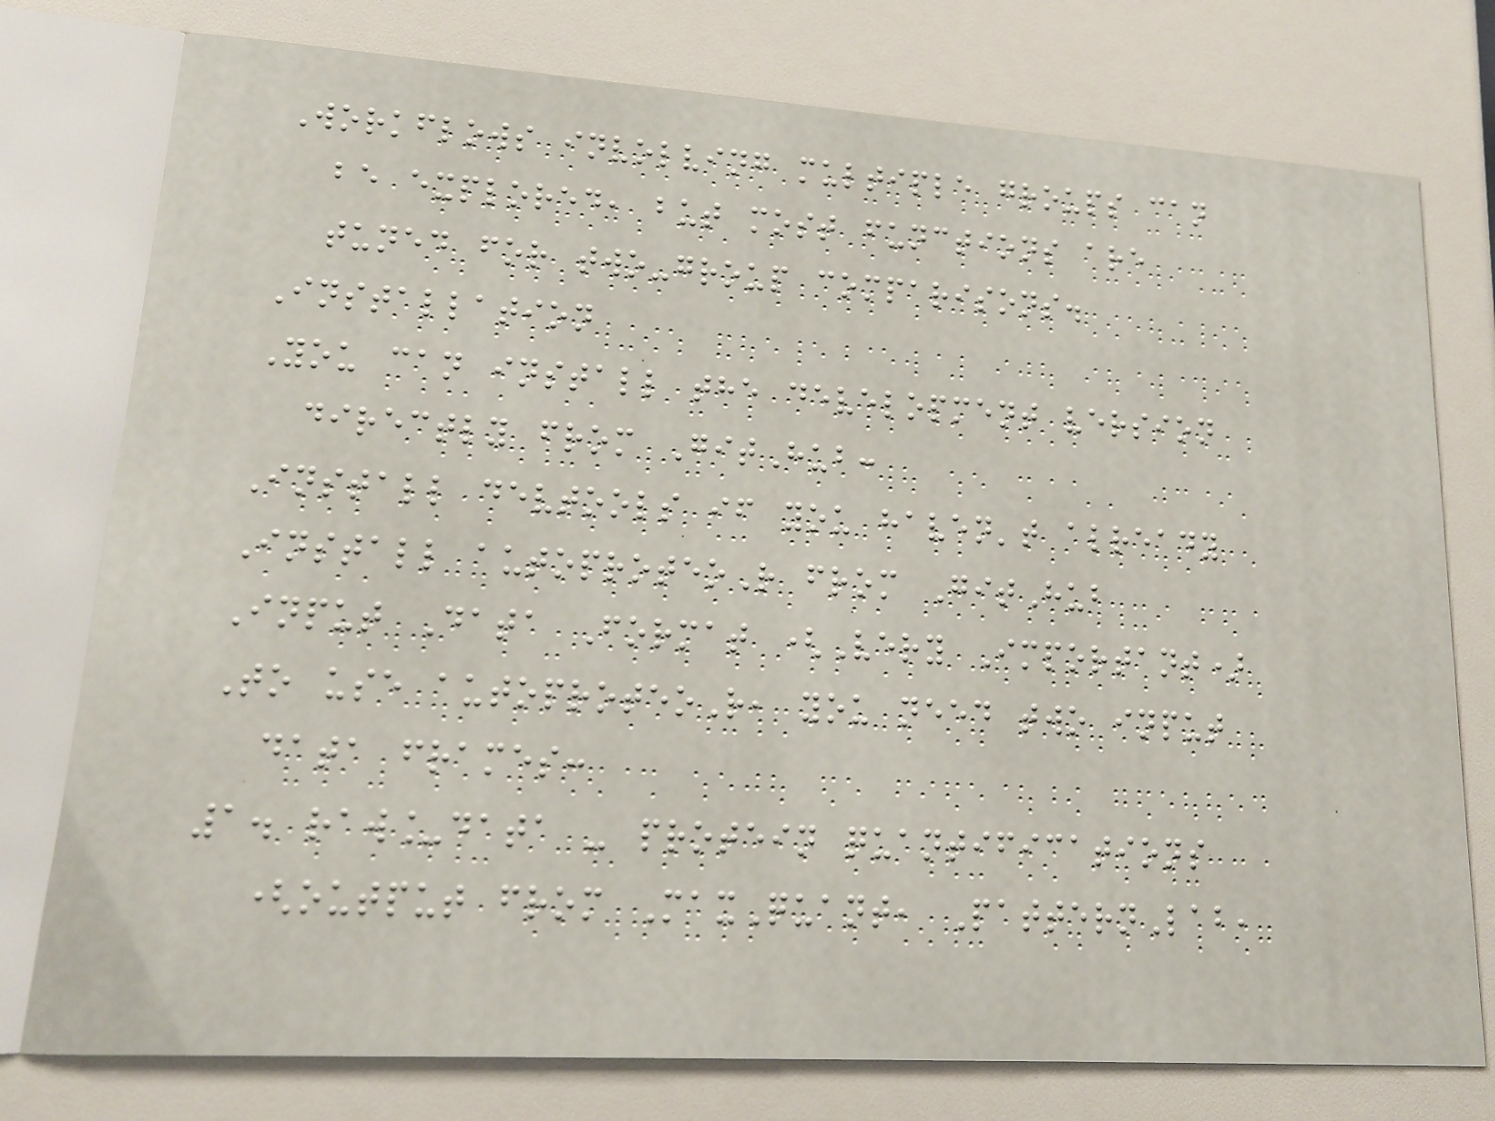Workflows involving multiple groups can
be explored, but most functions are
tuned for two-group comparisons.
Installation
You can install the development version
directly from GitHub:
Install devtools if you haven't already
Install autoproteoR from GitHub
Input Data Format (Very Important)
To use autoproteoR, you need two input
data frames:
1. raw_data - protein quantifications
(output from MaxQuant, PatternLab,
